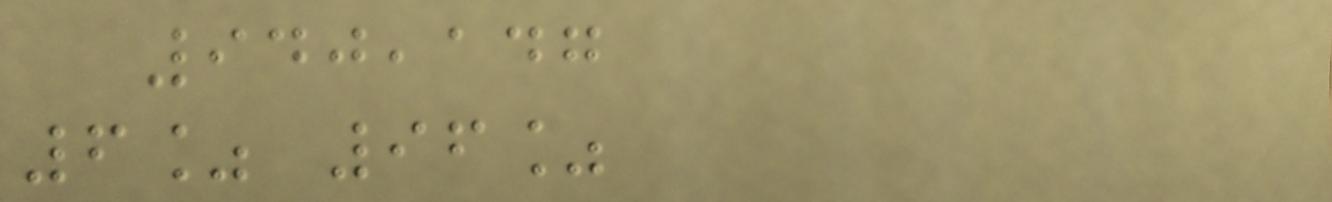940,147
6% 96%
